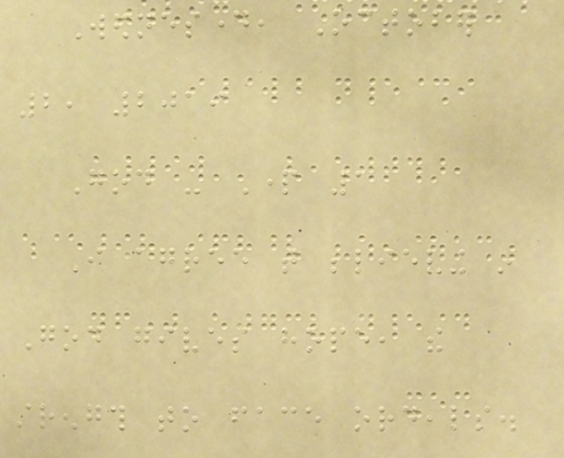Wednesday, October
2, 2019
God - Part 1
I agree that believing in
God gives hope, the
strength to face ordeals.
